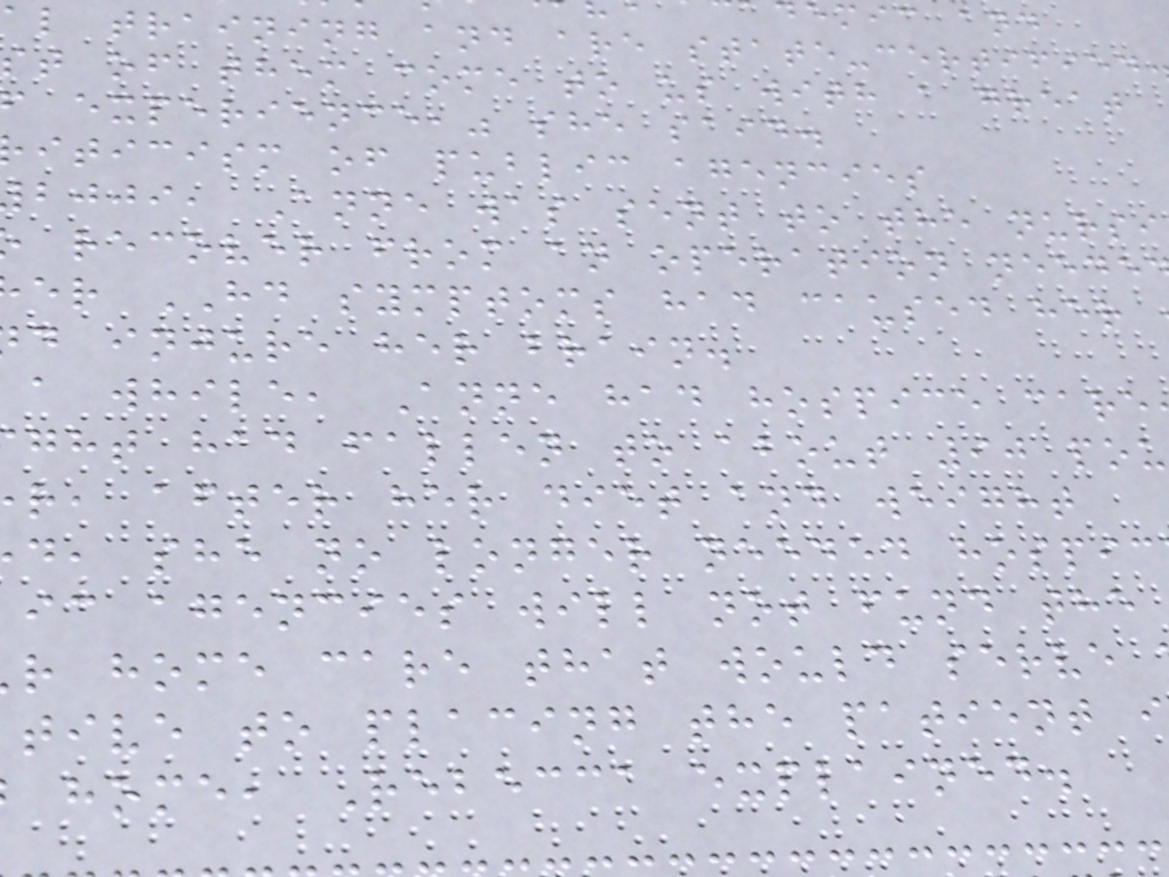al training and are state-certified
st of them come to us with a great
experience," she said.
iticism of public agencies
bjji, Anne was sent to the nursi
recover from an operation neede
er HD symptoms had caused her
d injure her brain.
a while, Anne had hospice care
ght had fallen to about 90 pou
r, after her diet and weight
d, she no longer needed hospic
ic agencies will not fund the
r home care that would serve
tive to placing the patient i
home, Rebecca explained.
